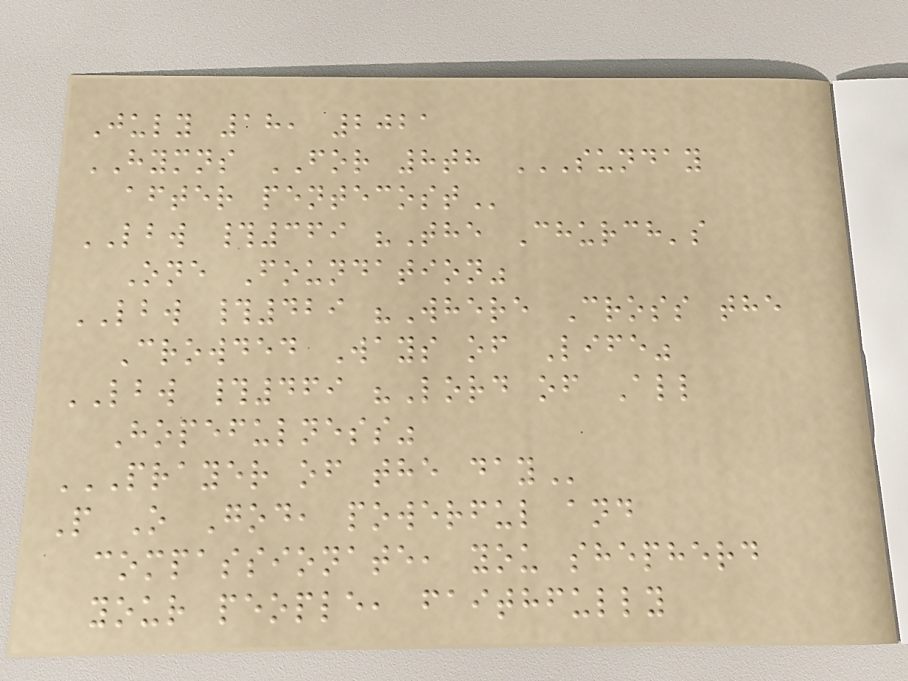July 18, 2021
HYMNS FOR 8th SUNDAY
AFTER PENTECOST
LBW #369 "The Church's
One Foundation"
LBW #429 "Where Cross the
Crowded Ways of Life"
LBW #469 "Lord of All
Hopefulness"
PRAYER OF THE DAY
P O God, powerful and
compassionate, you shepherd
your people, faithfully
